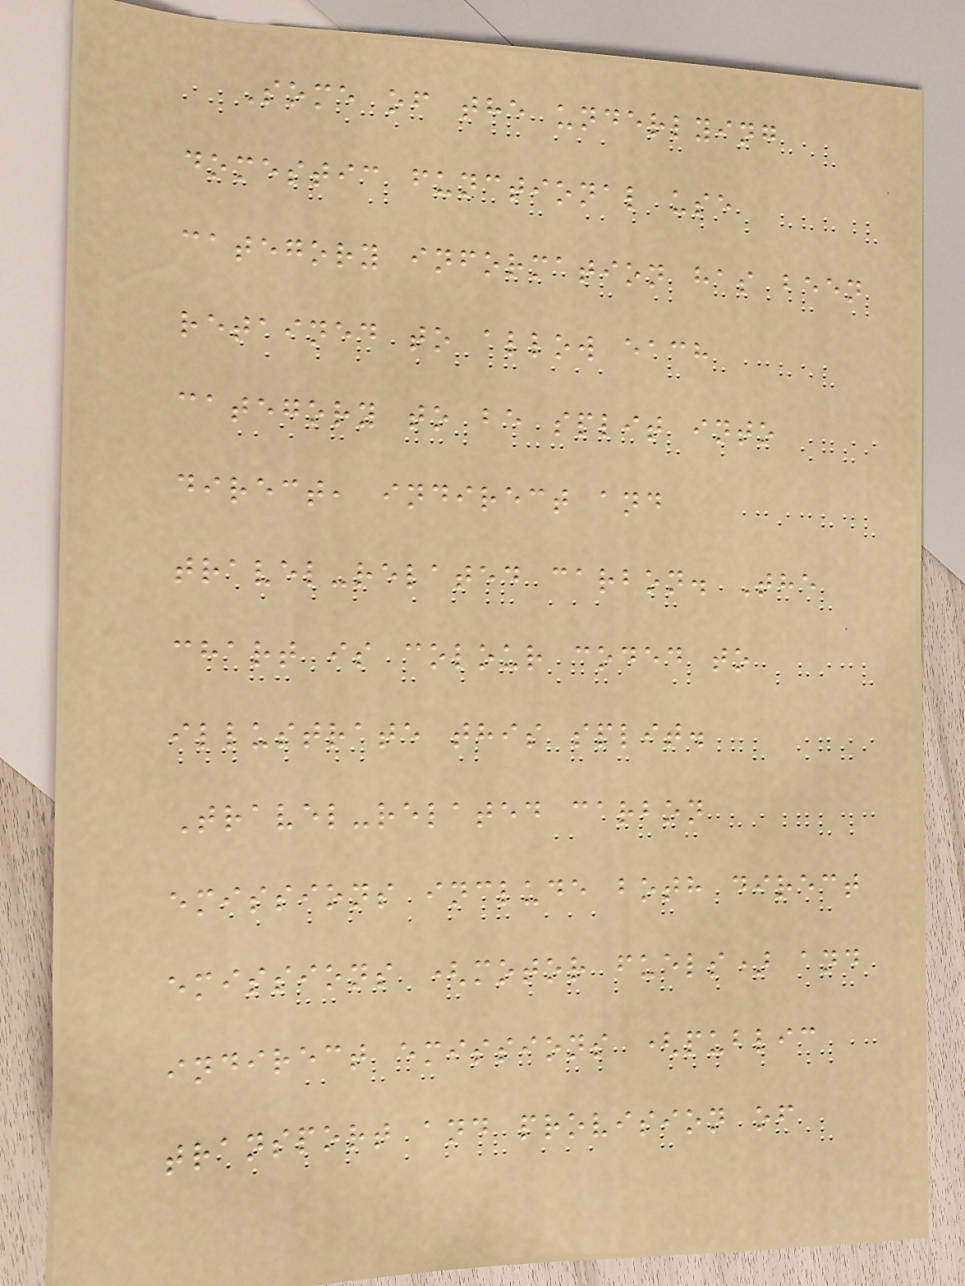Some of the underlying
domestic functional use
category information has been
retained to allow each
category to be split into
direct, indirect and
travel-related carbon. The
chart is colour coded to
illustrate this split.
Travel-related carbon
emissions include both direct
emissions (motor fuels) and
indirect emissions (public
transport and provision of
